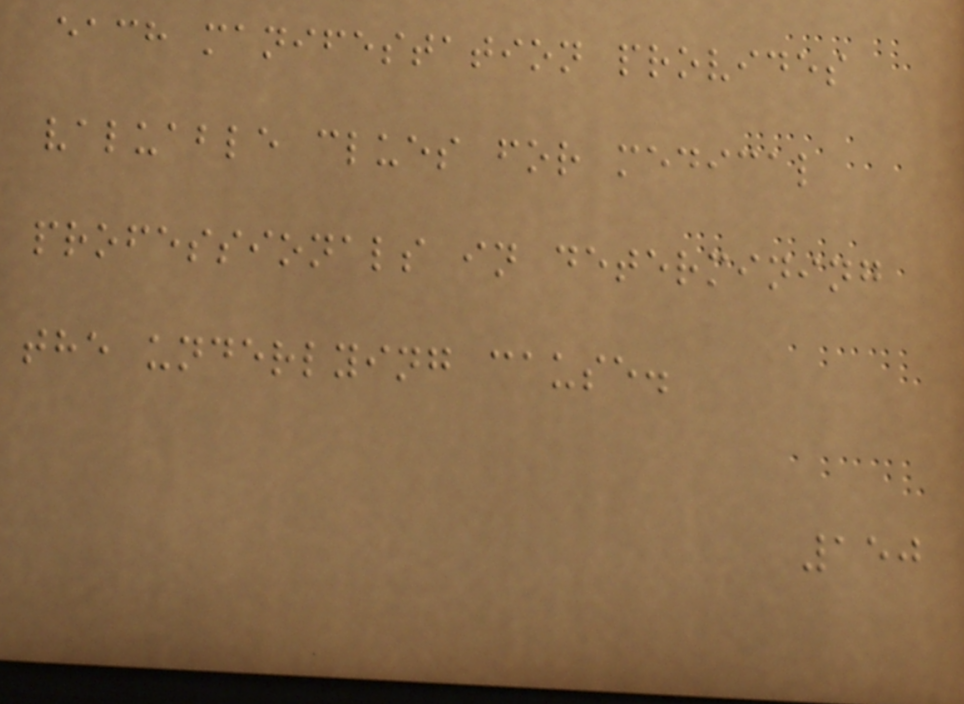each manifestation provides
valuable clues for medical
professionals in determining
the underlying cause.
150
